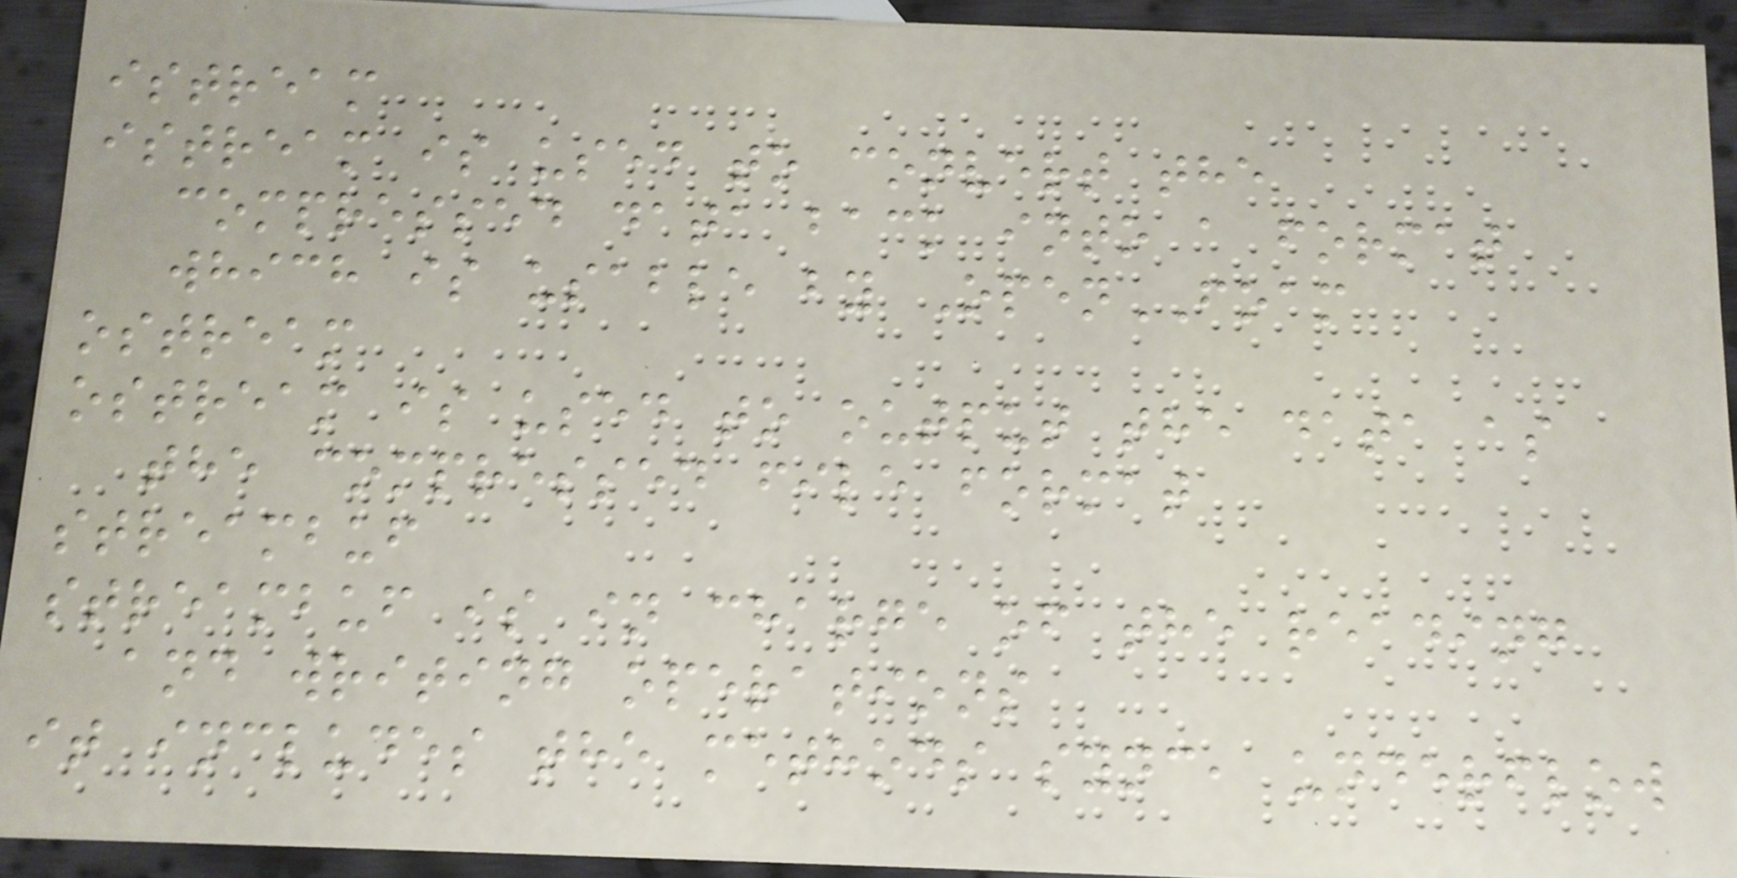istream
istream is used to convert the
compressed data back into a format
which is usable by OpenFOAM
ostream
ostream is used to output the data as
the compressed file format
streambuf
streambuf is in charge of the reading
and writing operations
it includes the methods sync, underflow
